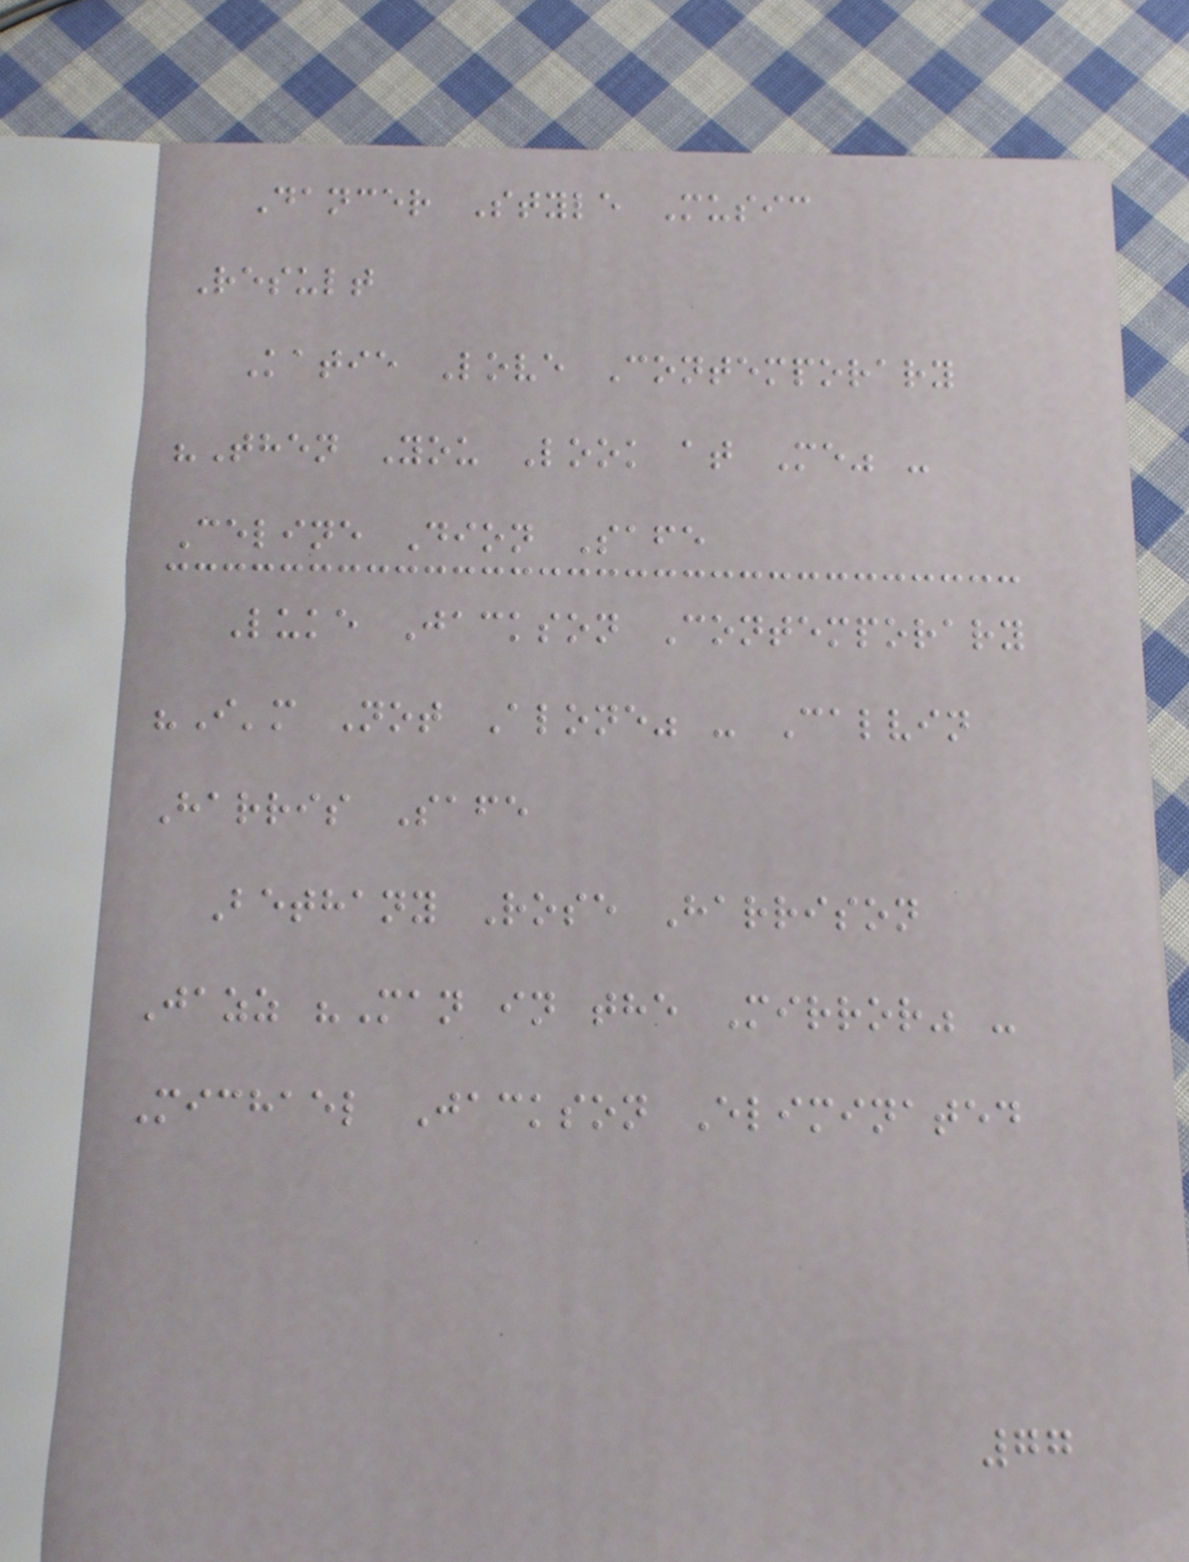Dancer Style Music
Result
Katie Love Contemporary
"Then You Look at Me" -
Celine Dion Safe
Luke Jackson Contemporary
"I'm Not Alone" - Calvin
Harris Safe
Bethany Rose Harrison
Jazz "Man in the Mirror" -
Michael Jackson Eliminated
77
